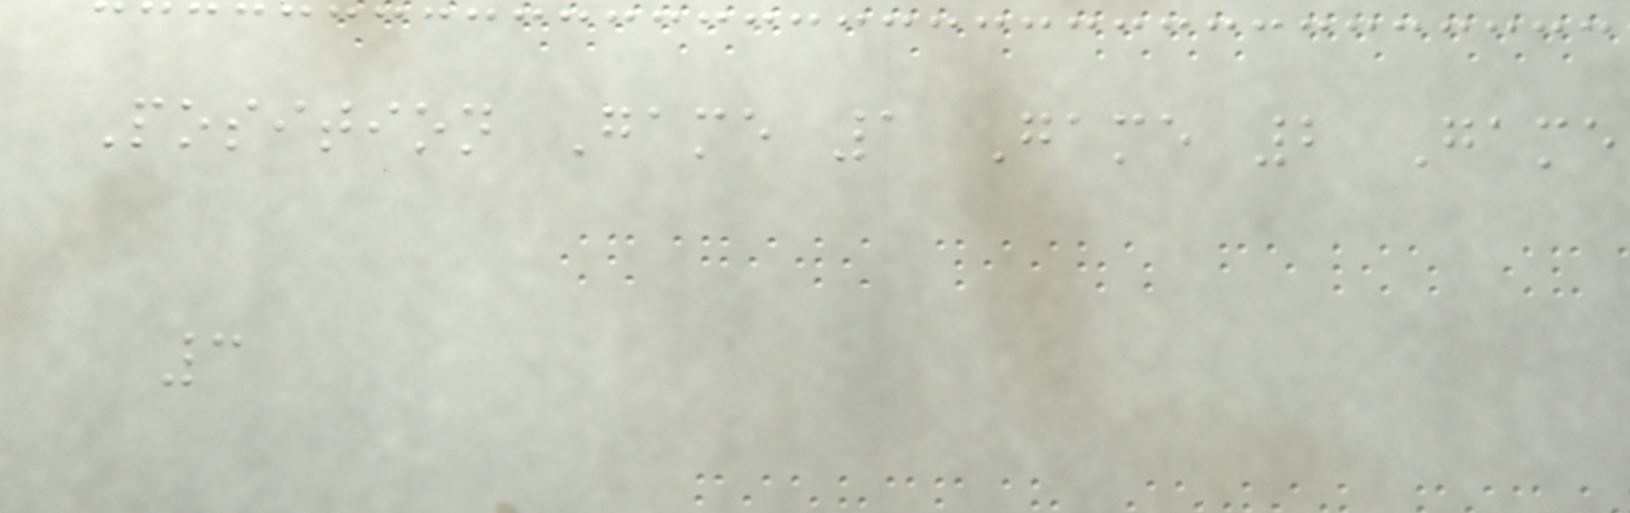Position Game 1 Game 2 Game
3
